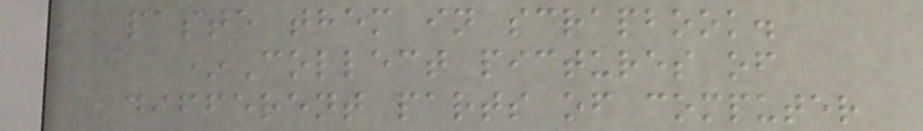paste them in scrapbook.
*Collect pictures of
different parts of computer
